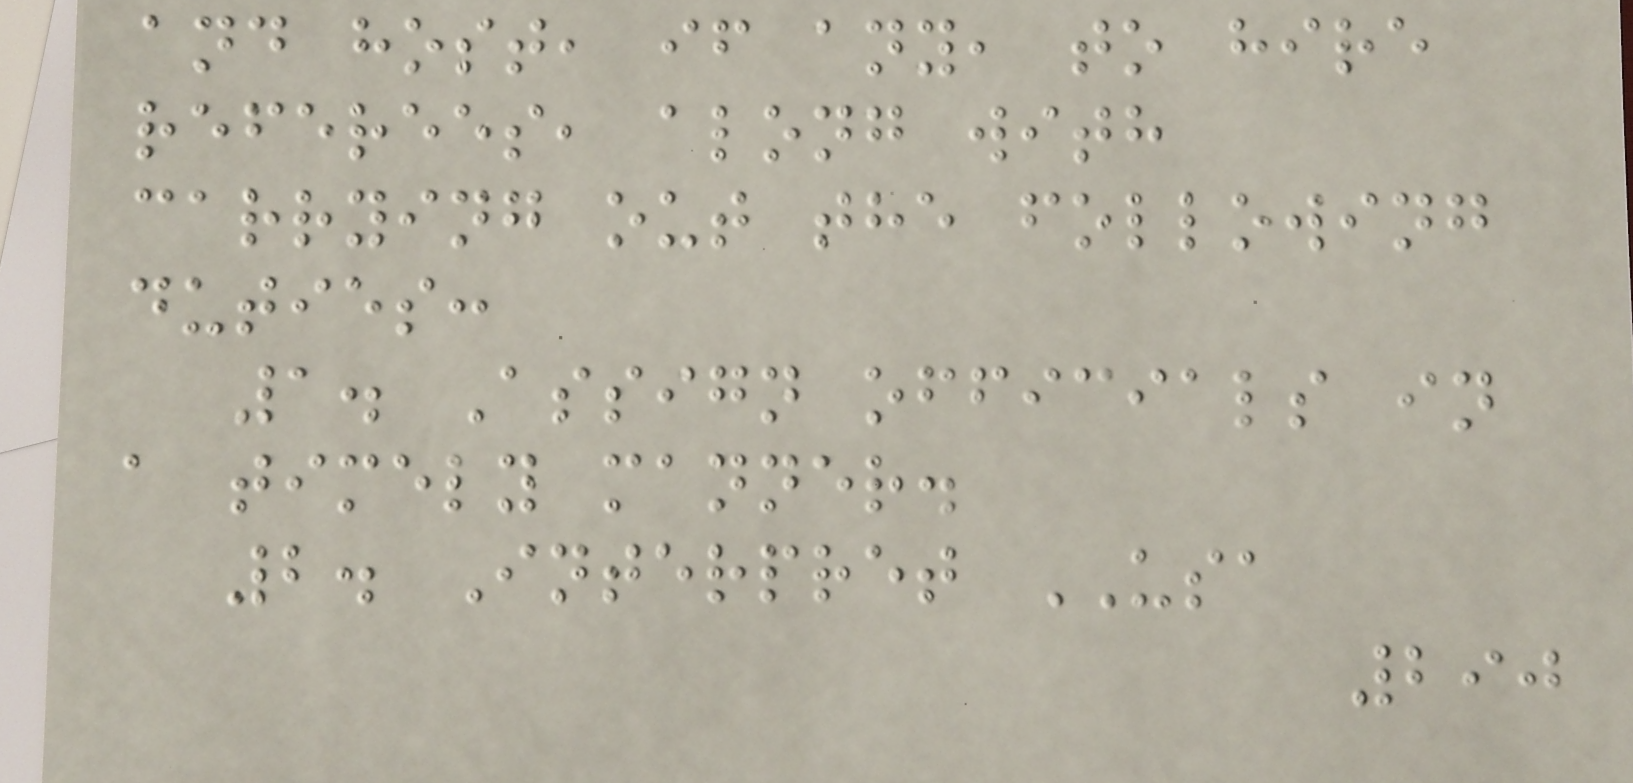and host, if any, to hire
referees, along with
carrying out the following
duties:
1. Assign officials in
a timely manner.
2. Interpret USA
290
